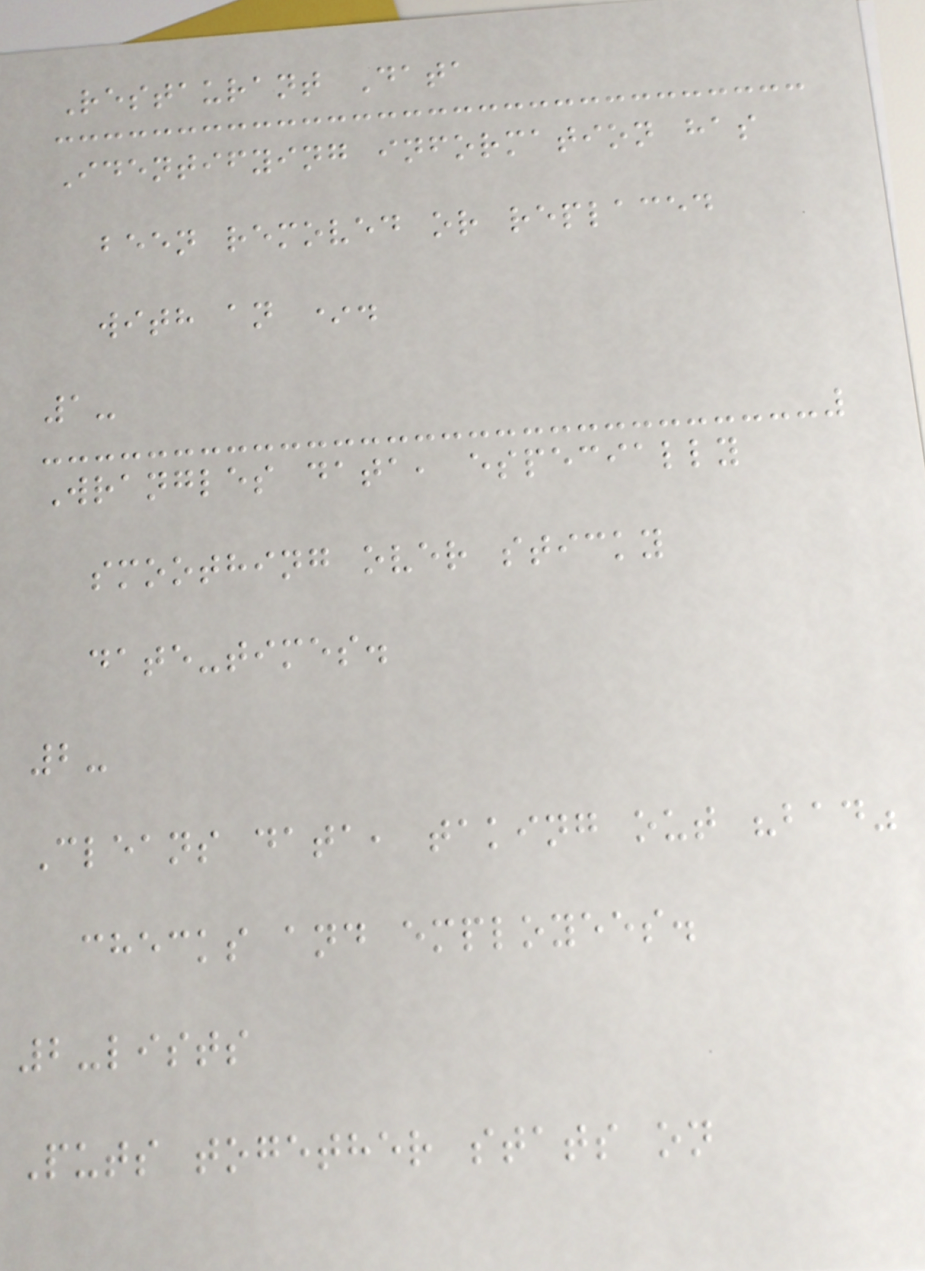Restaurant Data
Identifying information has
been removed or replaced
with an *.
1-
Wrangles data, especially
smoothing over sticky
date-times.
2-
Cleans data, taking out "bad"
checks and employees.
2-lists
Puts together stats on
